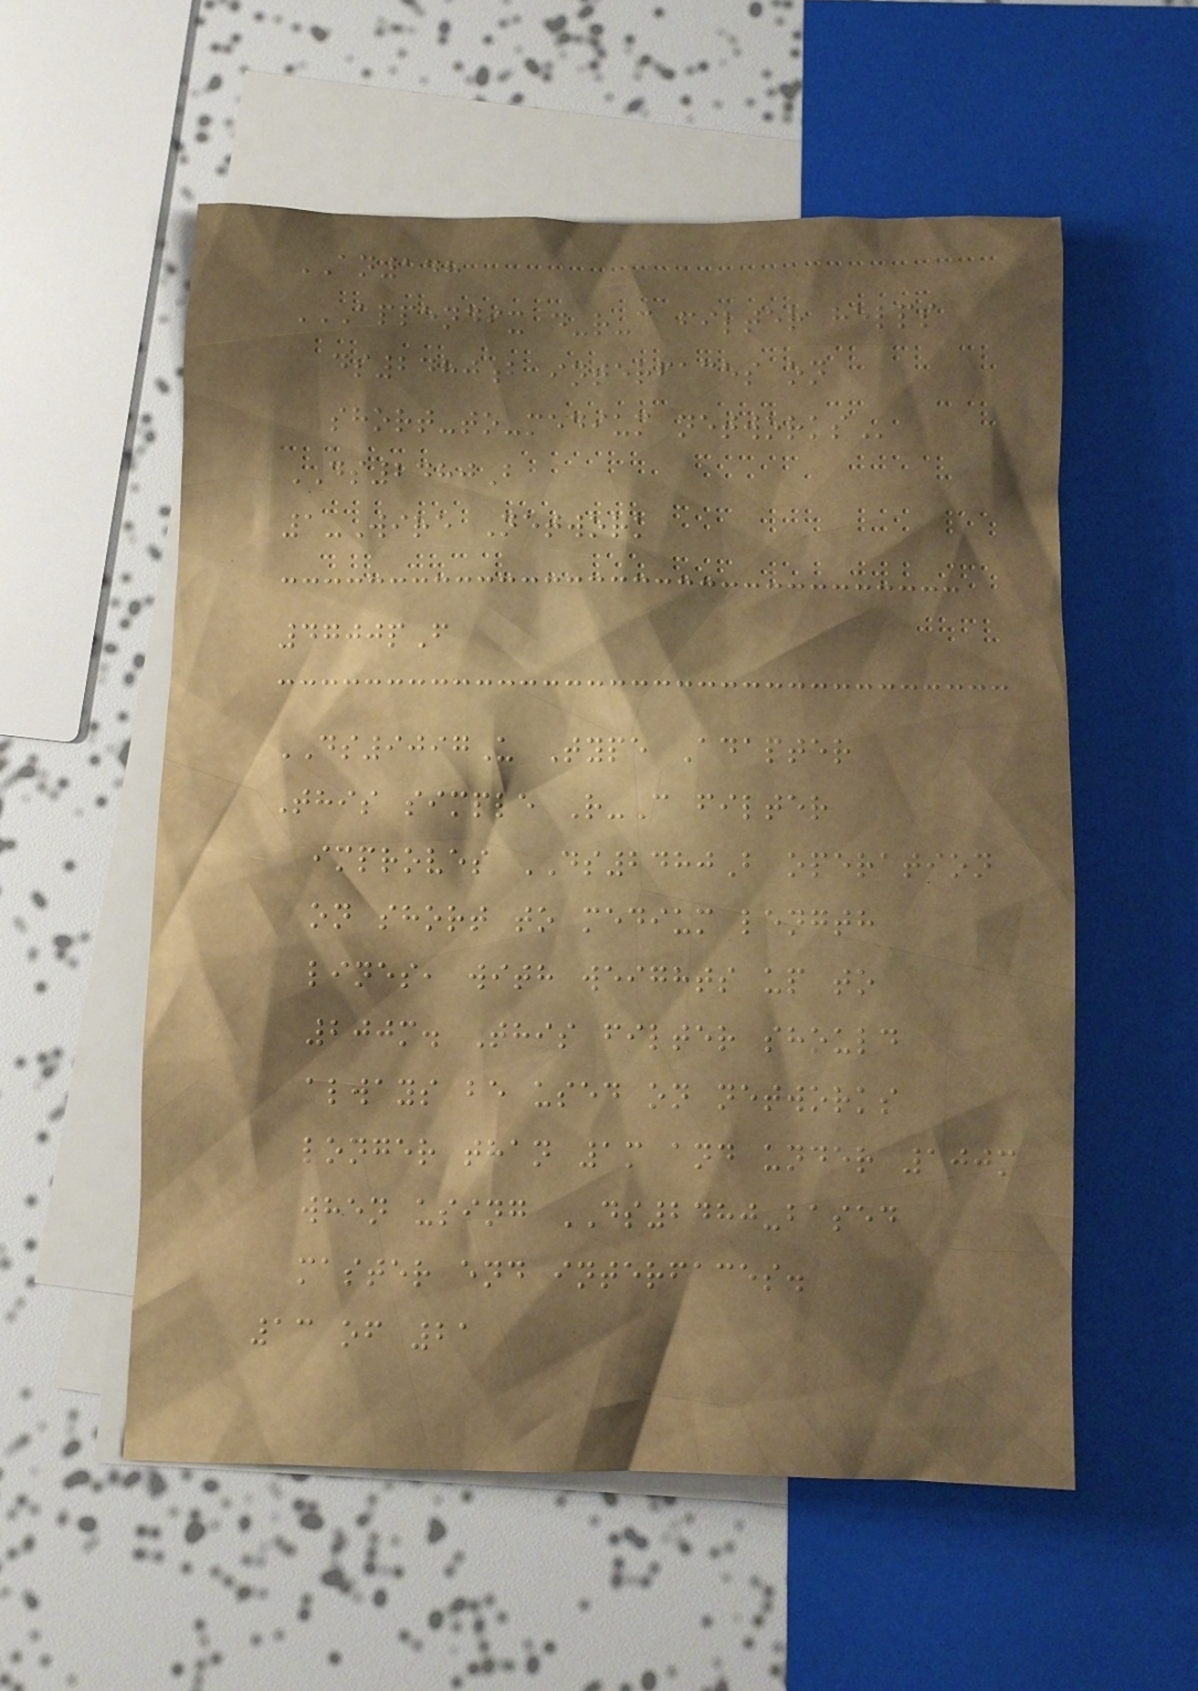AN148
APPENDIX D-R-C FILTER HELPS
DS2480B INTERFACES ON
SHORT-TO-MEDIUM NETWORKS
DS2480B
1-Wire Network
4700pF
DS9097U Type Adapter
This simple R-C filter
improves DS2480B operation
on short to medium length
lines, with weights up to
200m. This filter should
always be used on networks
longer than 1m and under 100m
when using DS2480-based
master end interfaces.
13 of 21
